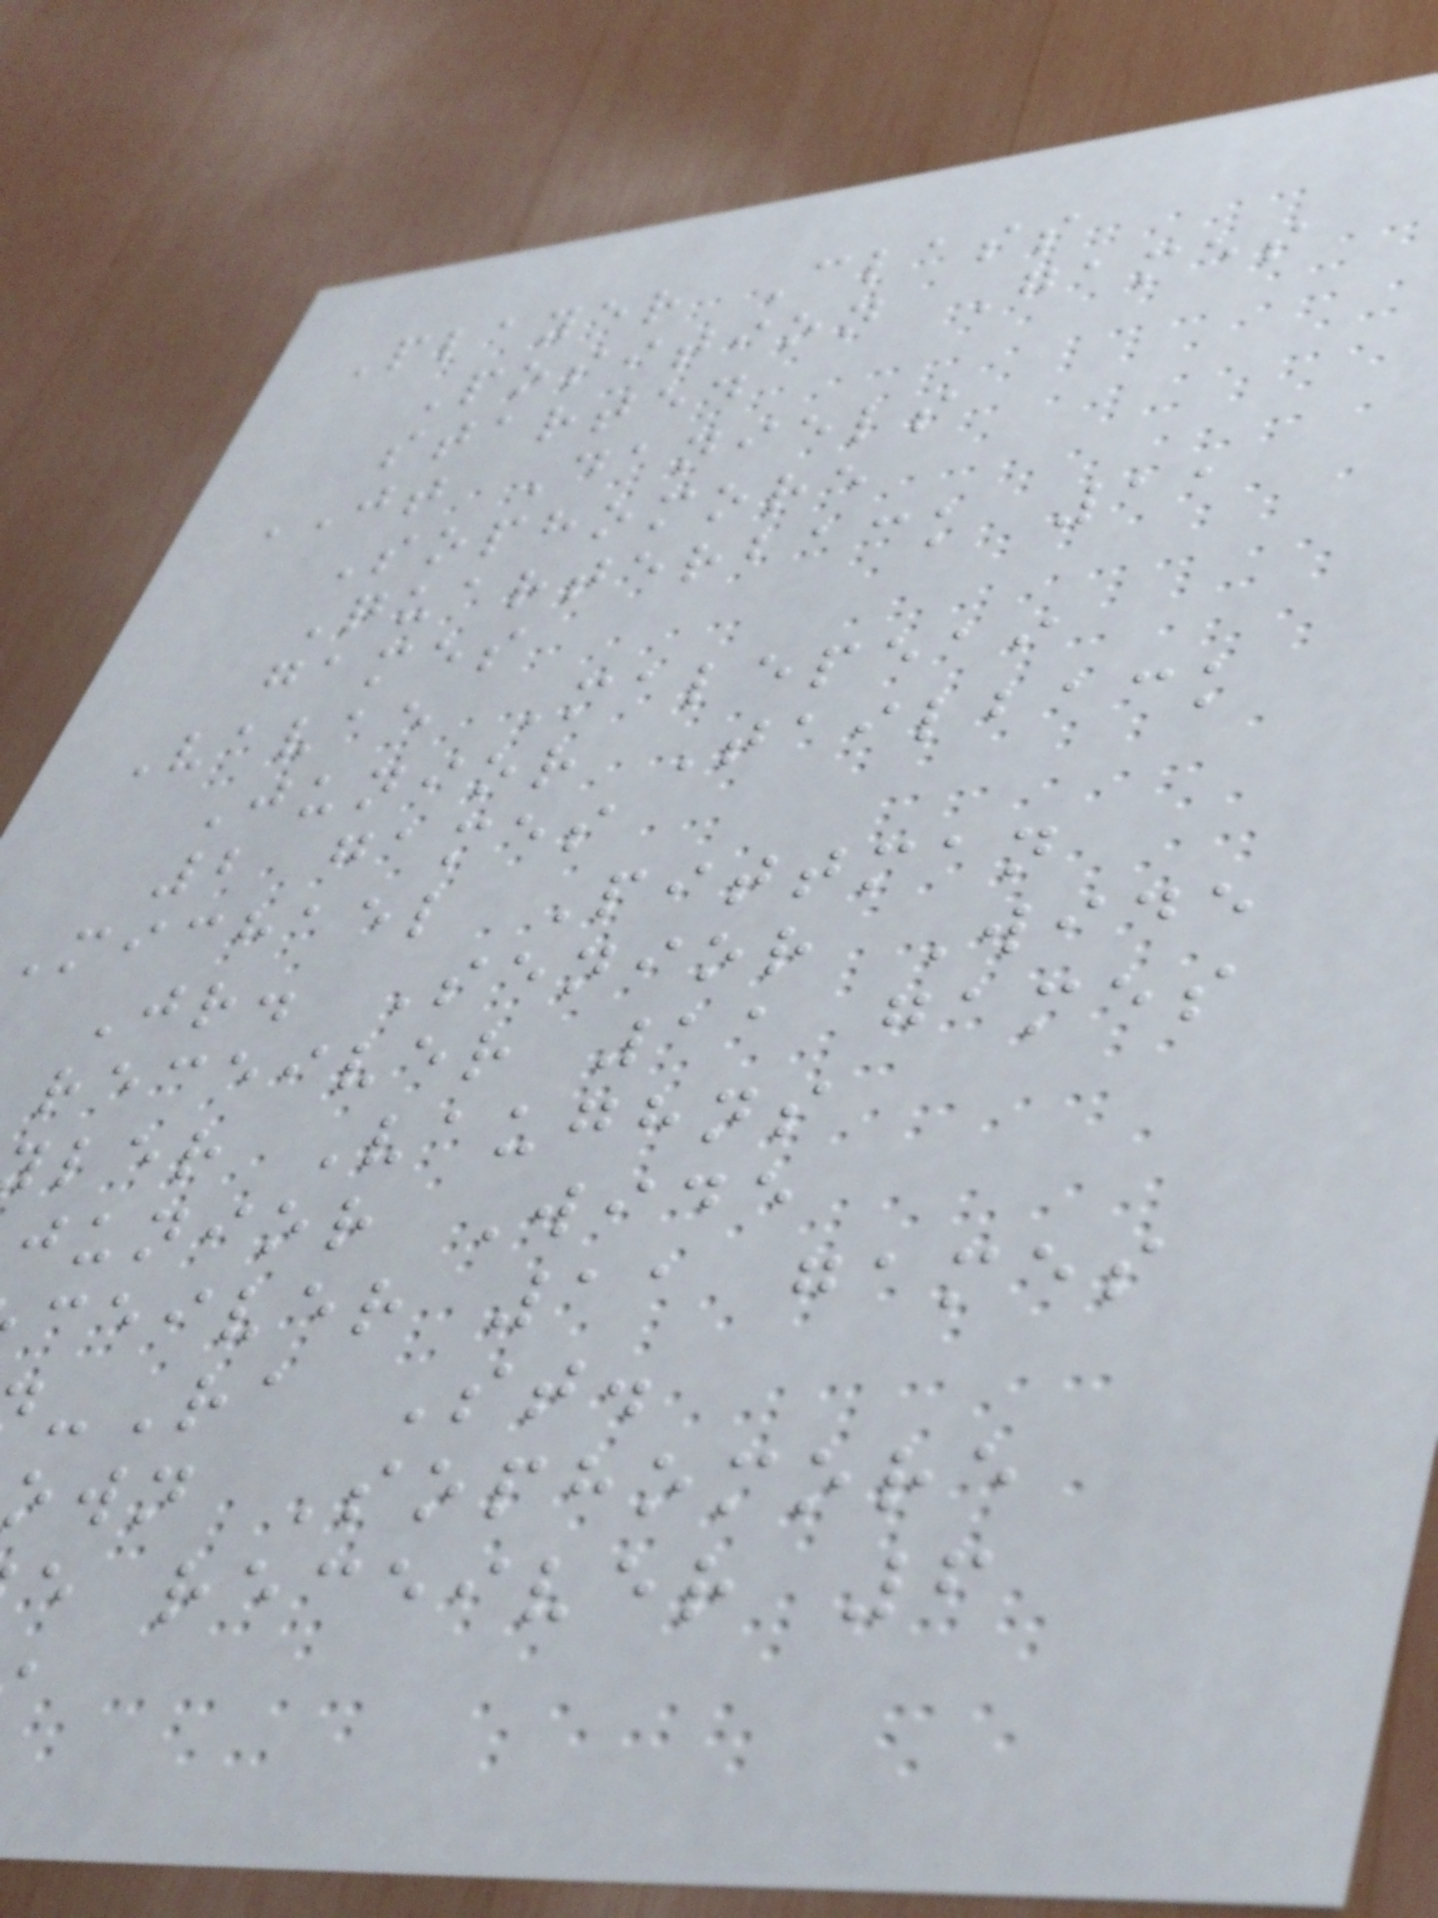Player Class
Position Games
started
JT Daniels
Sophomore
Quarterback 11
games
Vavae Malepeai
Junior Tailback
2 games
Michael Pittman
Jr. Senior Wide
receiver 11 games
ler Vaughns
junior Wide
ceiver 11 games
-Ra St.
own Sophomore
e receiver 6
